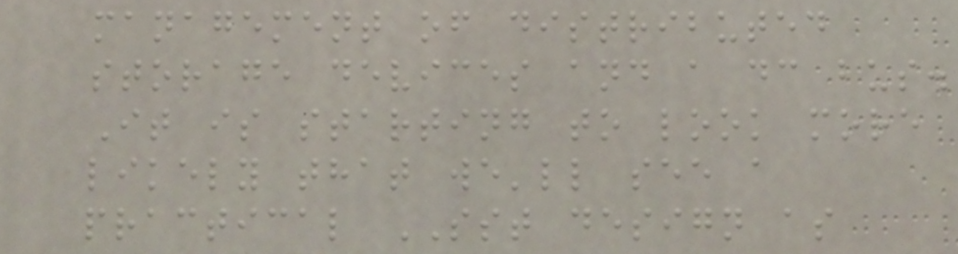management of distributed
storage devices and a dc bus.
It is starting to look more
likely that we'll see a
practical SST design as
